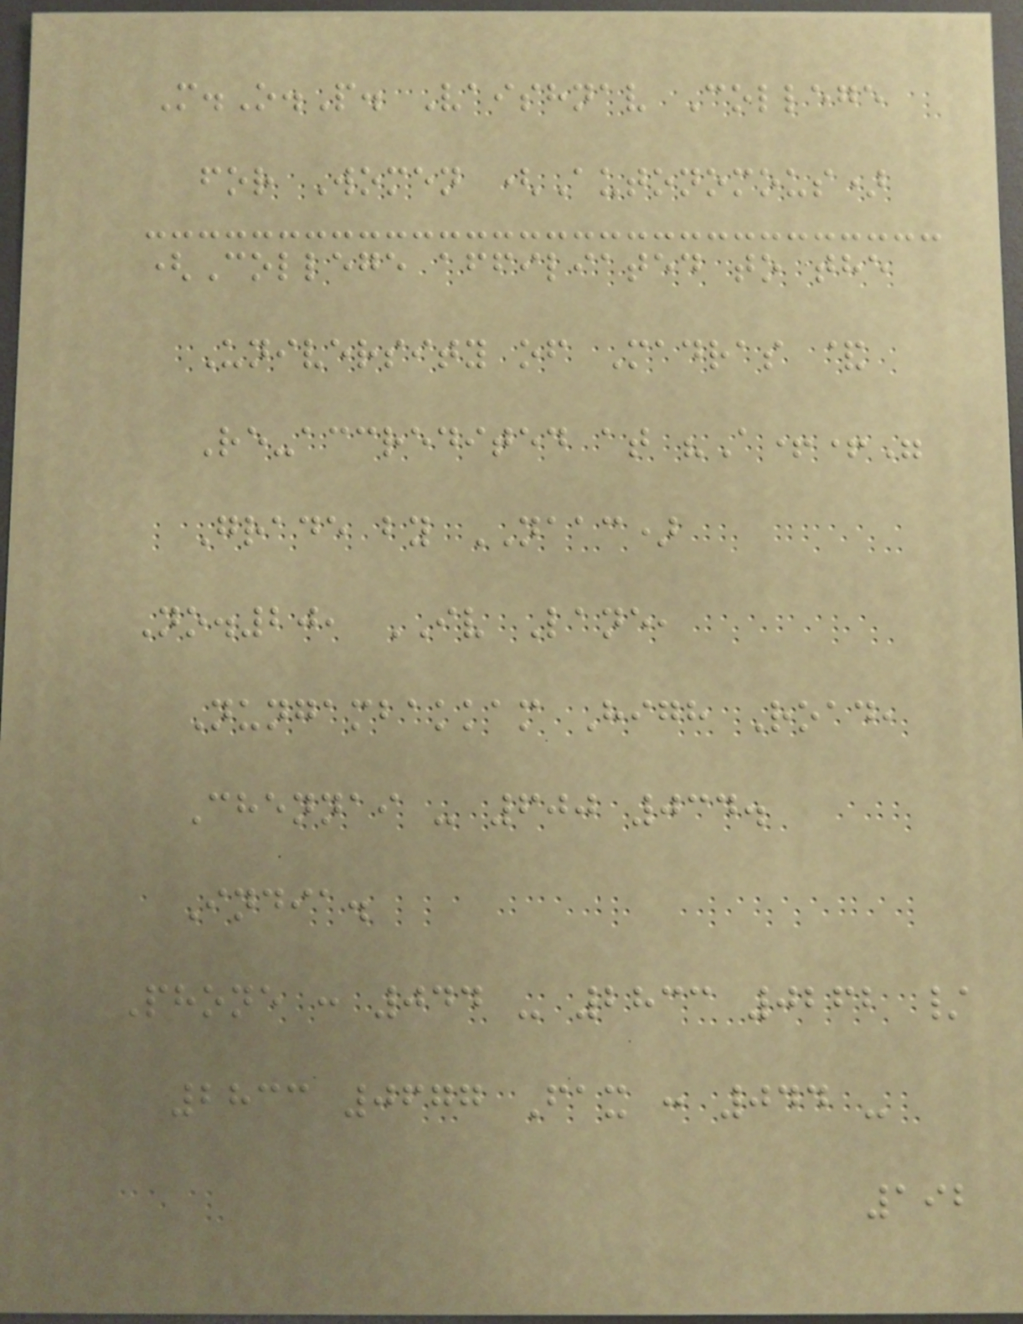M.O.P. Vaishnav College
for Women (Autonomous)
(College affiliated to the
University of Madras &
Re-accredited at "A++"
Grade by NAAC)
No.20, IV Lane,
Nungambakkam High Road,
Chennai - 600 034.
India.
Phone : 044 - 2833 0262 /
2833 0677 Fax : 044 -
192
